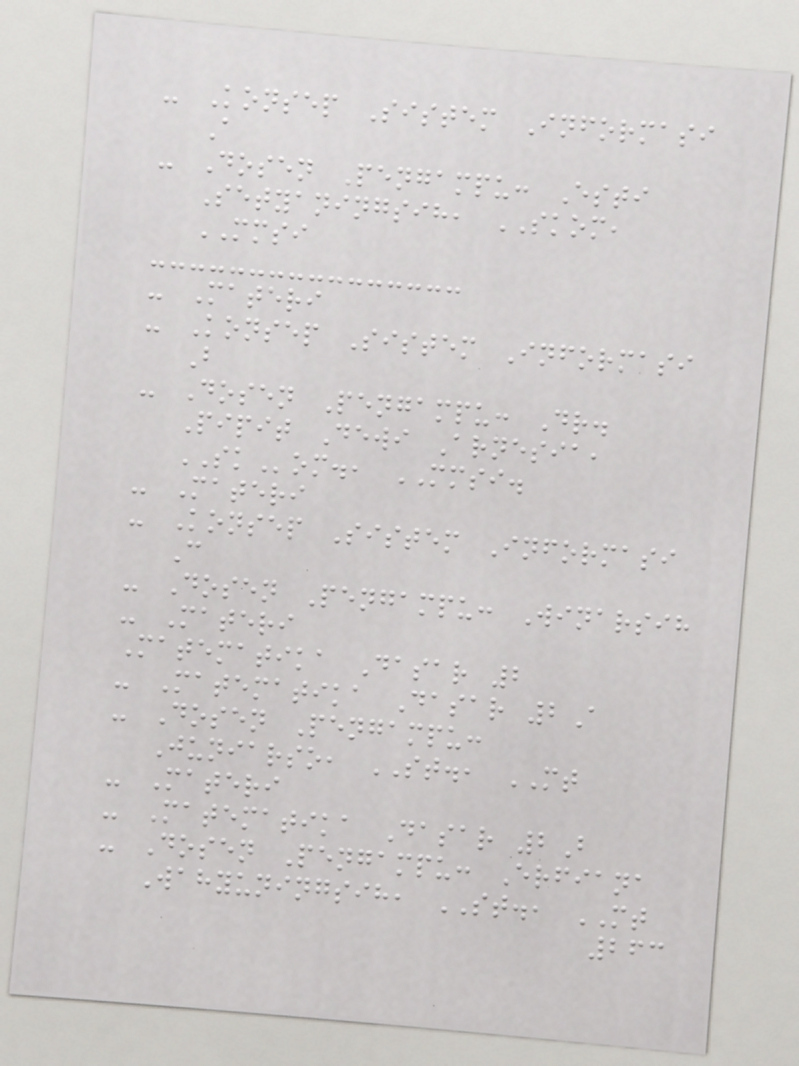- Konsep Sistem Informasi
A
- Dosen Pengampu: Esti
Setyaningsih, SKOM,
MMSI
- Materi
- Konsep Sistem Informasi
B
- Dosen Pengampu: Dr.
Pipit Dewi Arnesia,
SKom., MMSI.
- Materi
- Konsep Sistem Informasi
C
- Dosen Pengampu: Winarsih
- Materi
Matematika Dasar 2
- Matematika Dasar 2A
- Dosen Pengampu:
Juniarso, ST., MT
- Materi
- Matematika Dasar 2B
- Dosen Pengampu: Erfiana
Wahyuningsih, ST., MT
263
